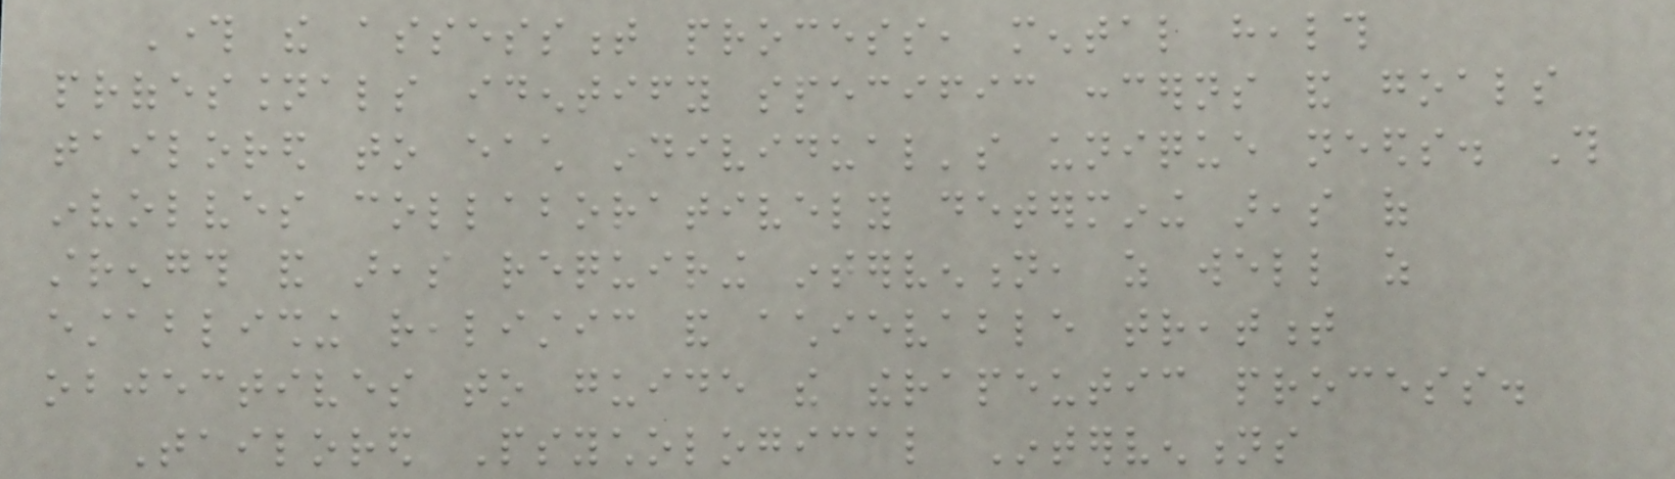Through the assessment process, mental health
professionals identify specific concerns and goals
tailored to each individual's unique needs. This
involves collaboratively determining areas of
strength and areas requiring intervention, as well as
establishing realistic and achievable treatment
objectives to guide the therapeutic process.
Tailored Psychological Interventions
